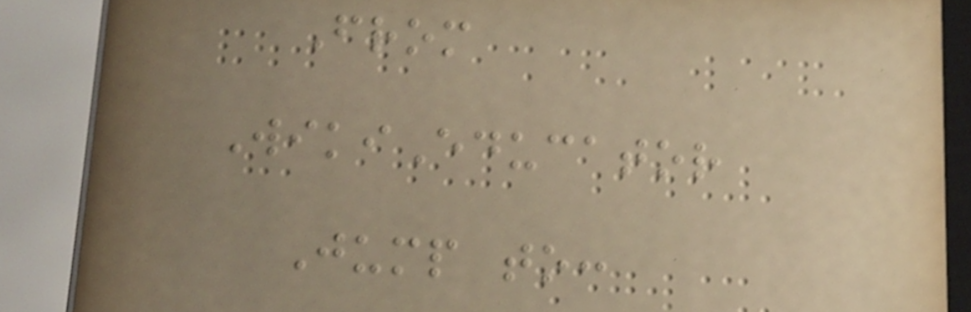From
WikiEducator
Jump to:
